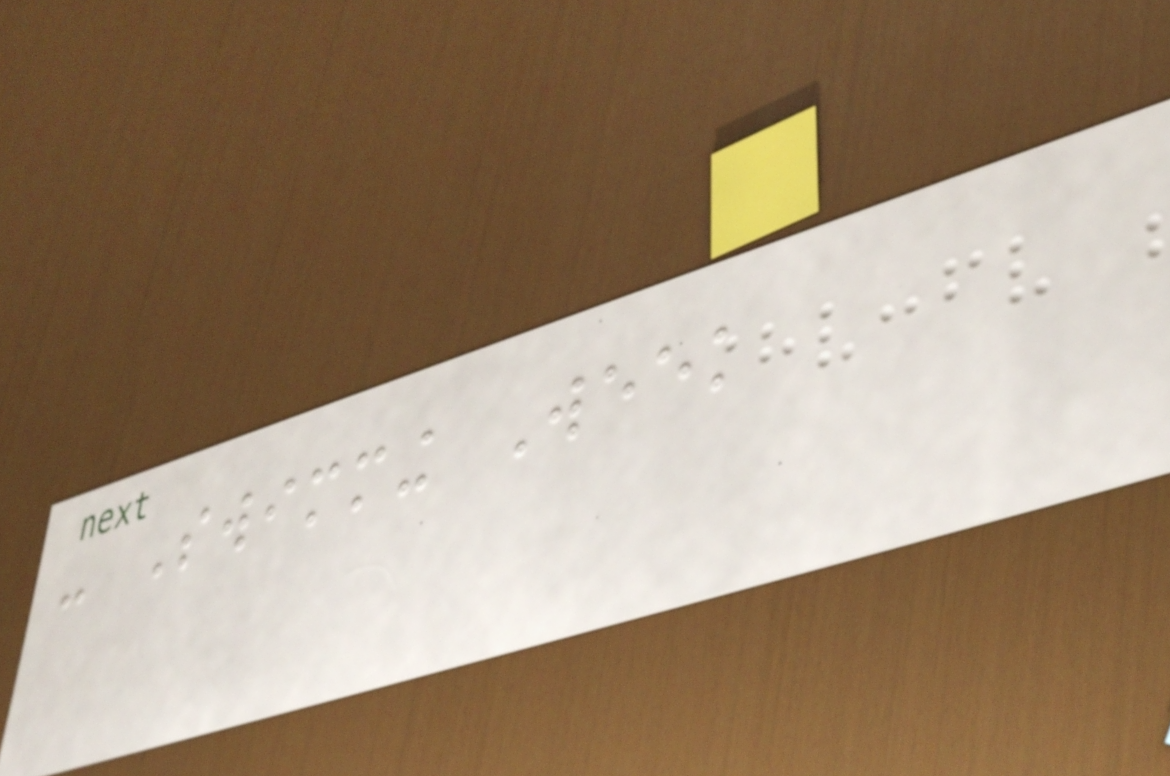- Swimming Week
